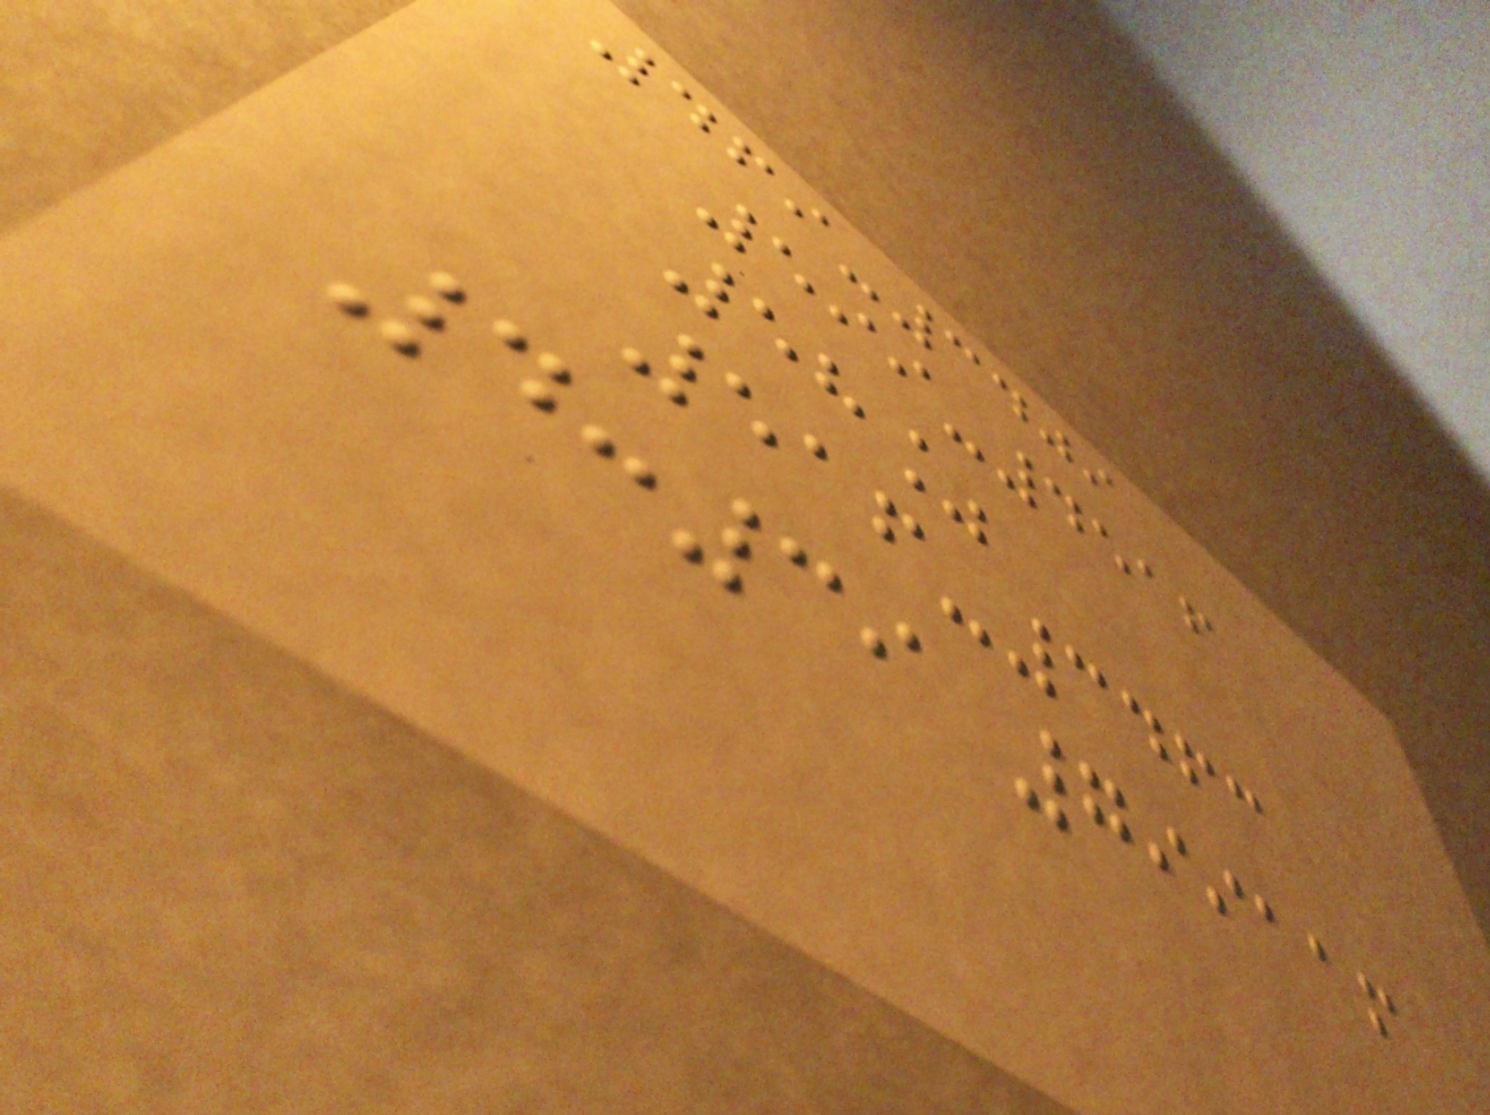469-3409
599-4516
58%
516-3463
4:39 799116
